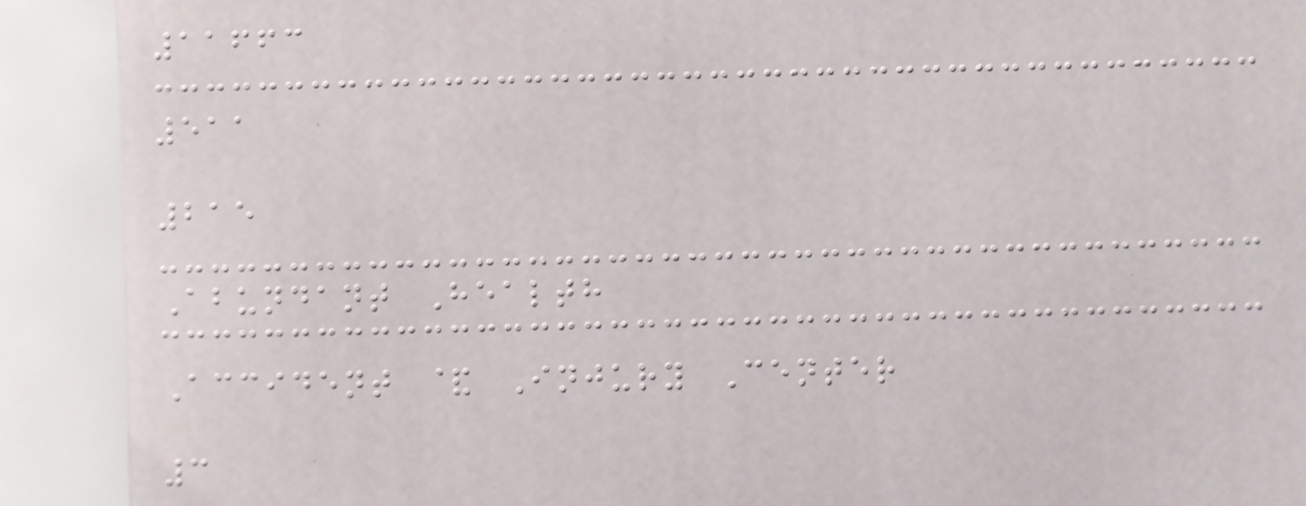11663
511
215
Abundant Health
Accident & Injury Center
3
